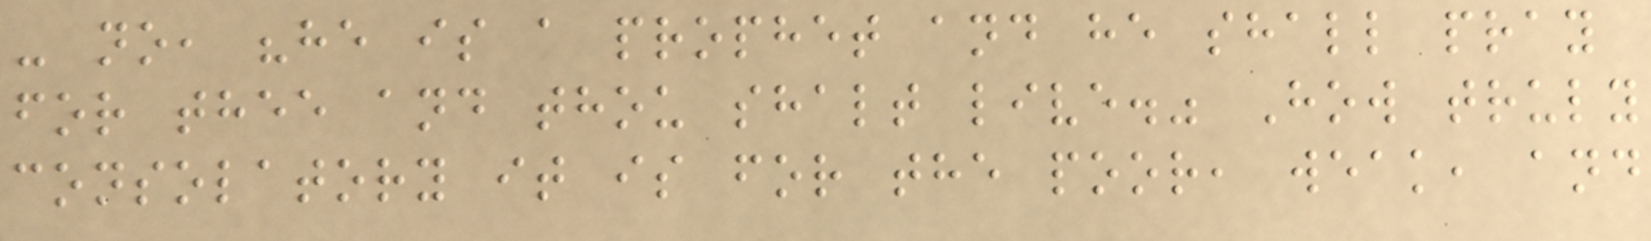- no, "he is a prophet and he shall pray
for thee and thou shalt live." How truly
consolatory it is for the poor, weak, and
